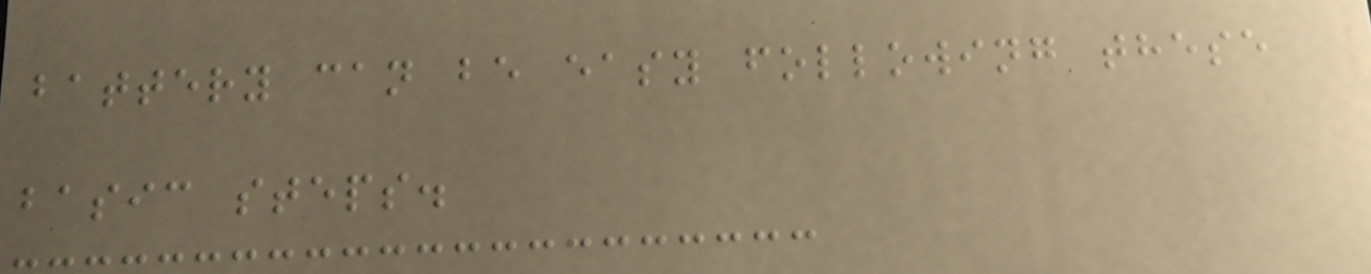battery can be easy following these
basic steps.
